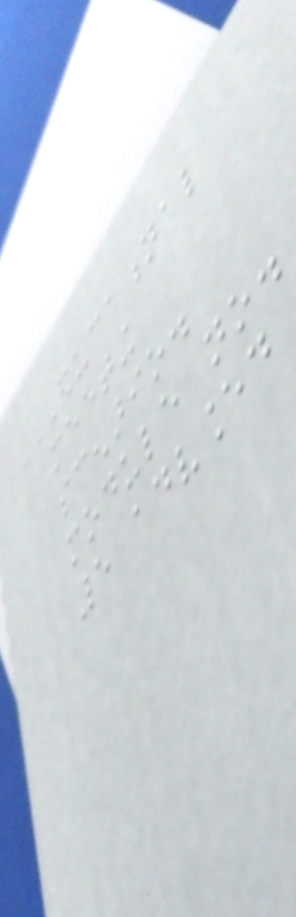EDUCATIONAL
MEETING
SCENARIO.
MODULE NO.
5 ADVANCED
